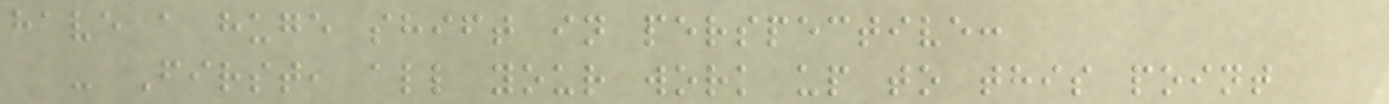have a huge shift in perspective:
- First, all your work up to this point
